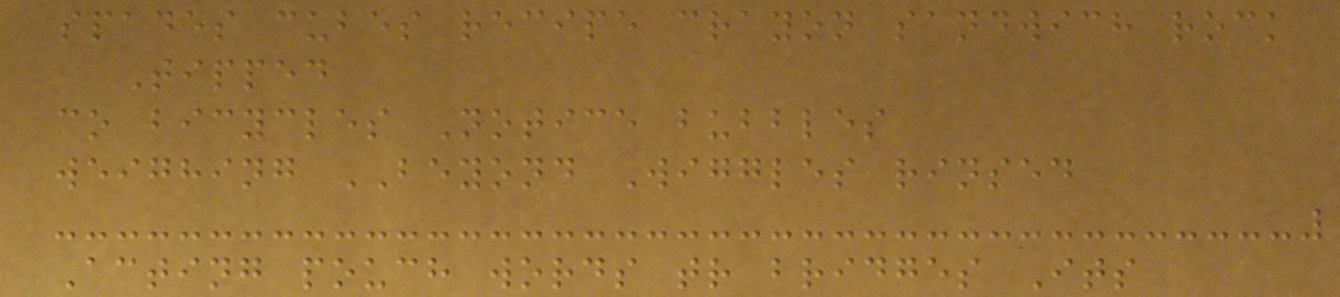spades cubes recipe crayon sandwich rock
Tipped
co bicycles Notice bubbles
weighing BEYOND Wiggles rinsed
Acting pouch words tr bridges Its
